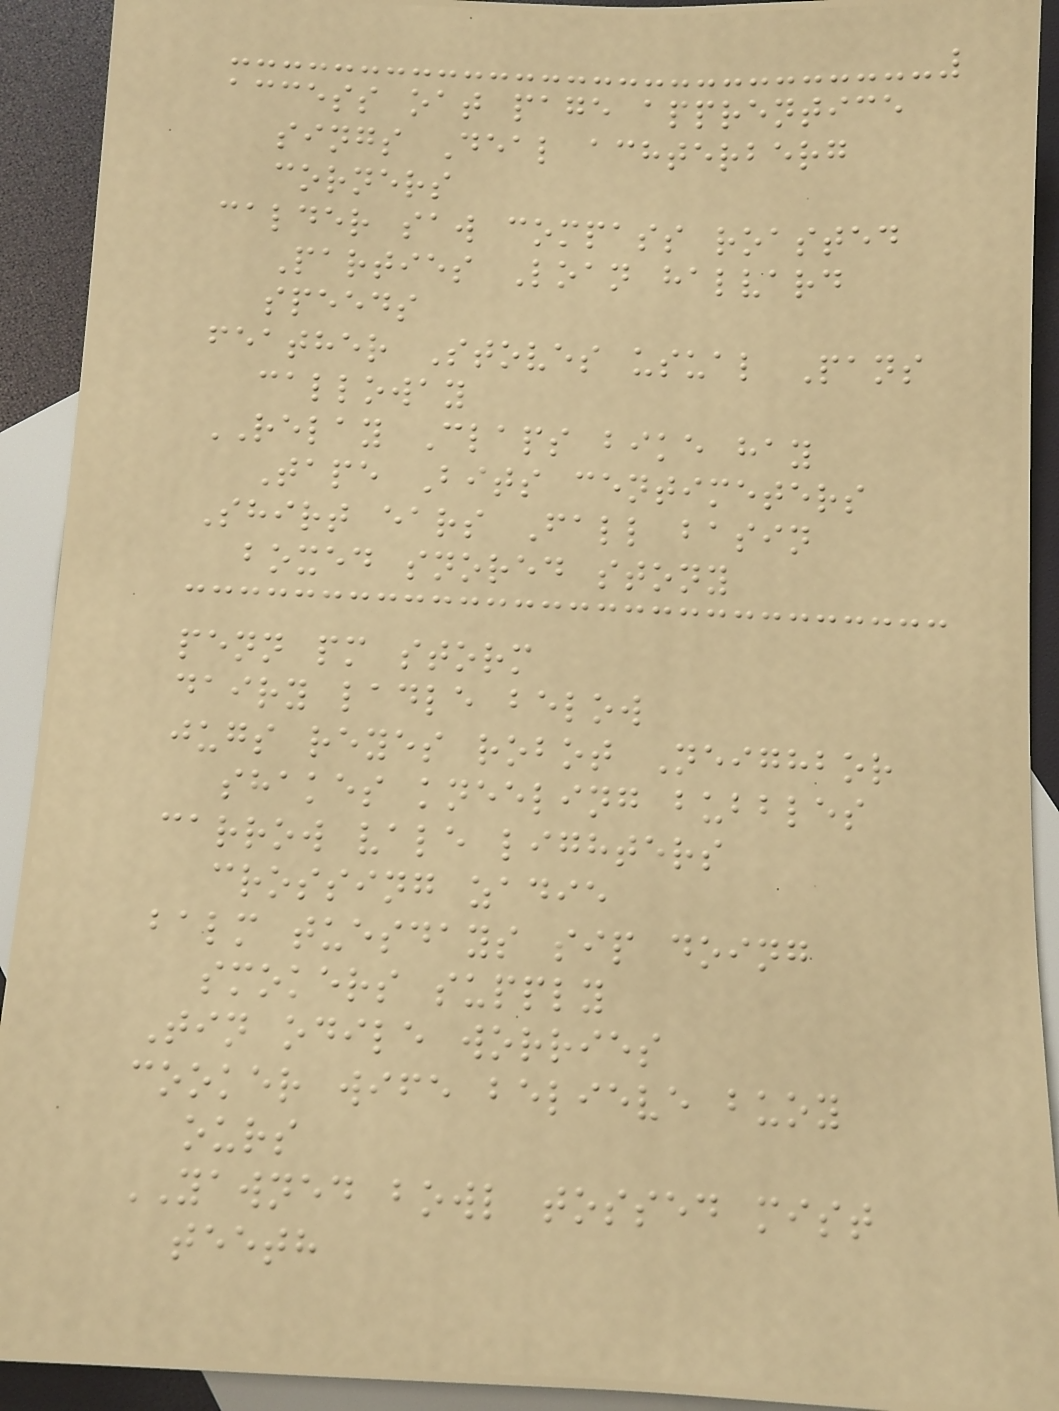access oat page apprentice
sings Deal achterberg
corners
calder saw compass roasted
Parties Loan halvard
speeds
feather Stoves usual Pans
calloway
RELAY Claps bike hay
Tape Bits centimeters
Shirt ears Fall basin
boxed snored stony
penn pm storm
dairy ladle below
jugs reyes robot Neighbor
shakes kneeling bubbles
carrow vale lighters
crossing zadie
balm tuesdays sip doing
smokers supply
Tin odile worries
cooker wife believe buoy
ours
YAWNED bowl tossed mist
teeth
